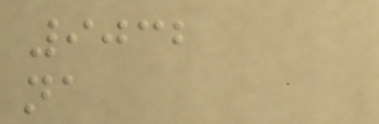9032
na
